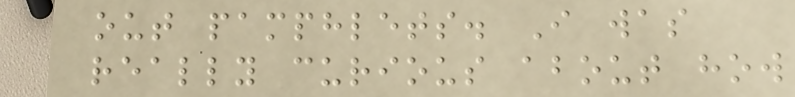out pamphlets. I was
really curious about how
